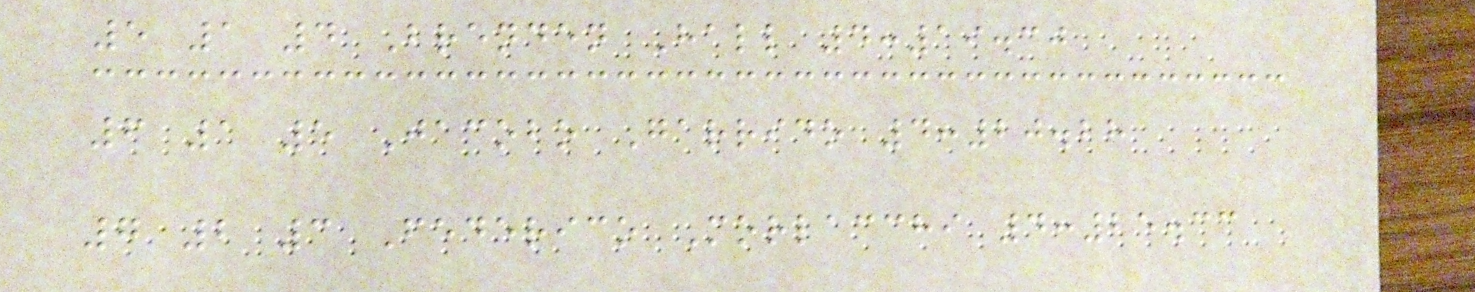5 1 4 Brenden Hall 4:19.30
6 1 5 Jacobo Garrido 4:20.28
7 2 3 Federico Morlacchi 4:25.33
